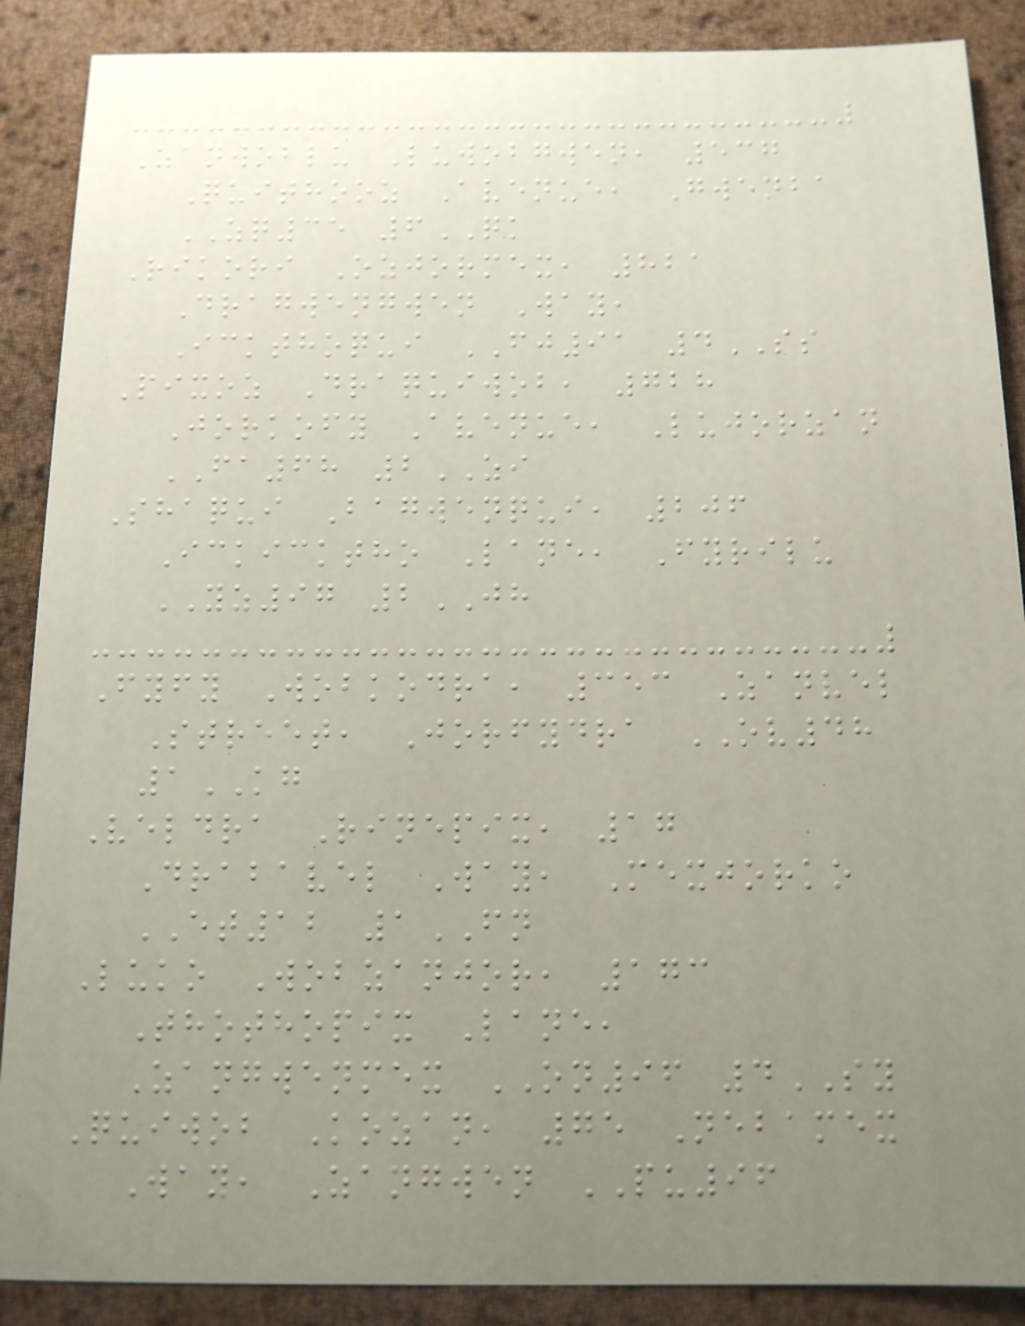Zanwoblu Luwobgwen, 537
Quithooz Avenue, Gwenba
ZQ35 6QK
Rikori Ozjormex, 821
Dragwengwen Way,
Ickthoqui FJ91 4SS
Pixoz Draquiwob, 728
Jorkofy Avenue, Lujorzan
FA68 2ZI
Shaqui Bagwenqui, 206
Ickicktho Lane, Fyrilu
YZ97 2JH
Fyfy Wobkodra, 353 Zanvel
Street, Jorfydra OV48
1KG
Veldra Rinepix, 17
Drabavel Way, Mexjorko
ET12 1FN
Luko Wobzanjor, 173
Thothopix Lane,
Zangwenmex ON96 4SY
Quiwob Kozan, 75 Nebamex
Way, Zangwen PU96
